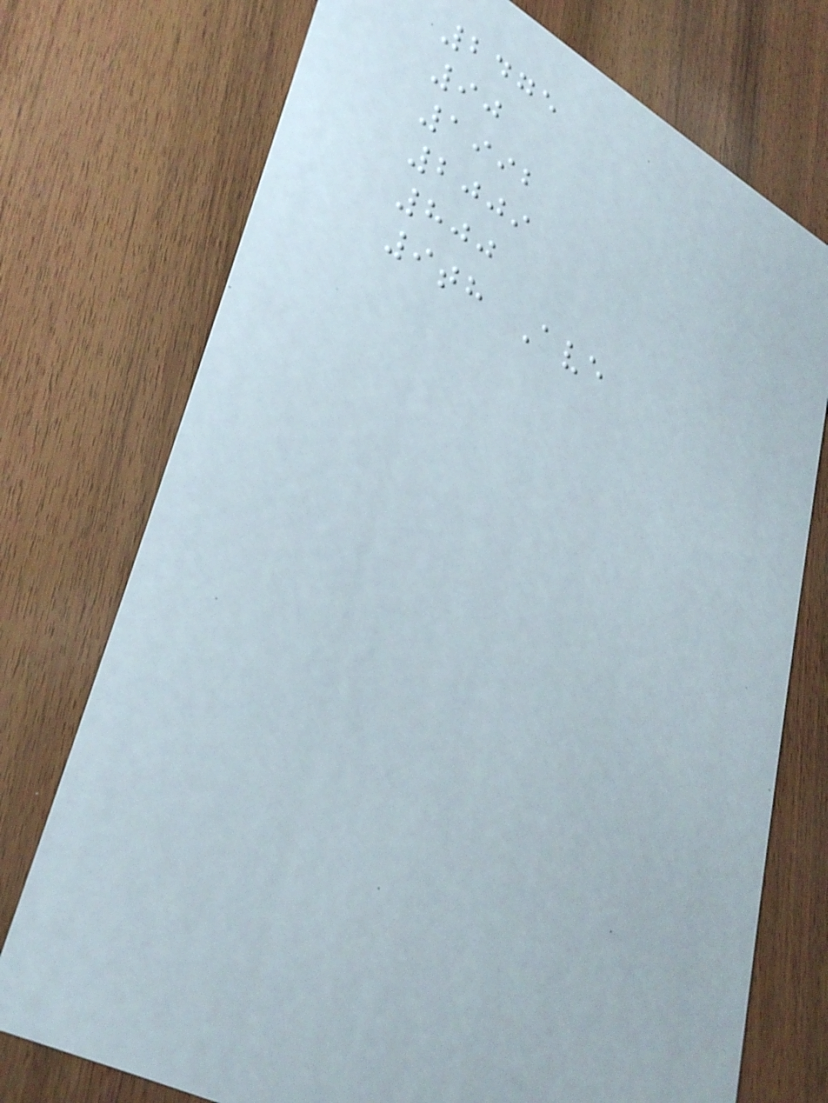2475
90
1992
2009
800
9th Ave
